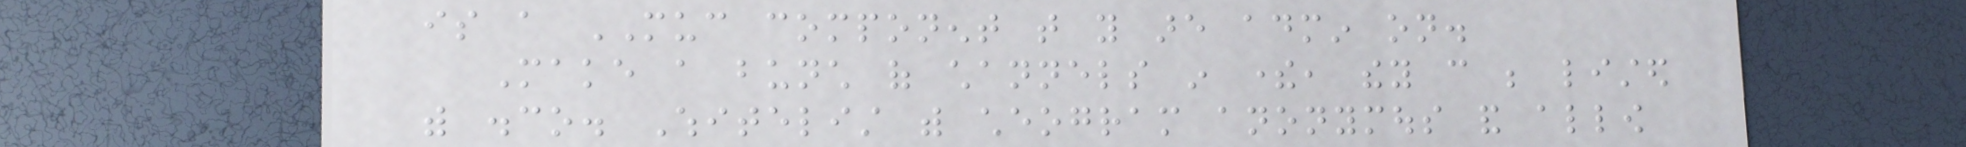is a MUC component that you are admin on.
Make a bunch of channels in there, they can be listed
with disco. Whitelist with cheogram anonymous and allow
